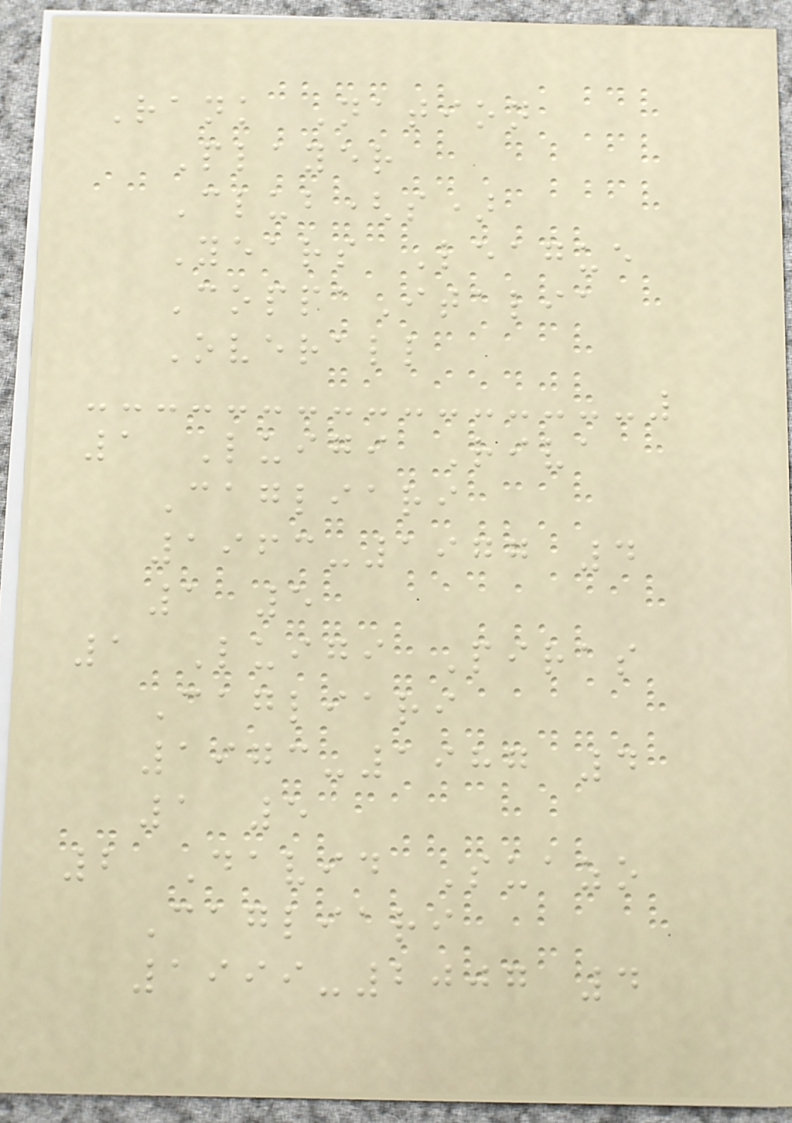Rank Nation
Player
Club(s)
Years League
CoppaItalia
Overall
1 Luigi Riva
Cagliari
1963-1977 4
1 5
1 Luigi Piras
Cagliari
1973-1987 4
1 5
2 David Suazo
Cagliari
1999-2007 4
